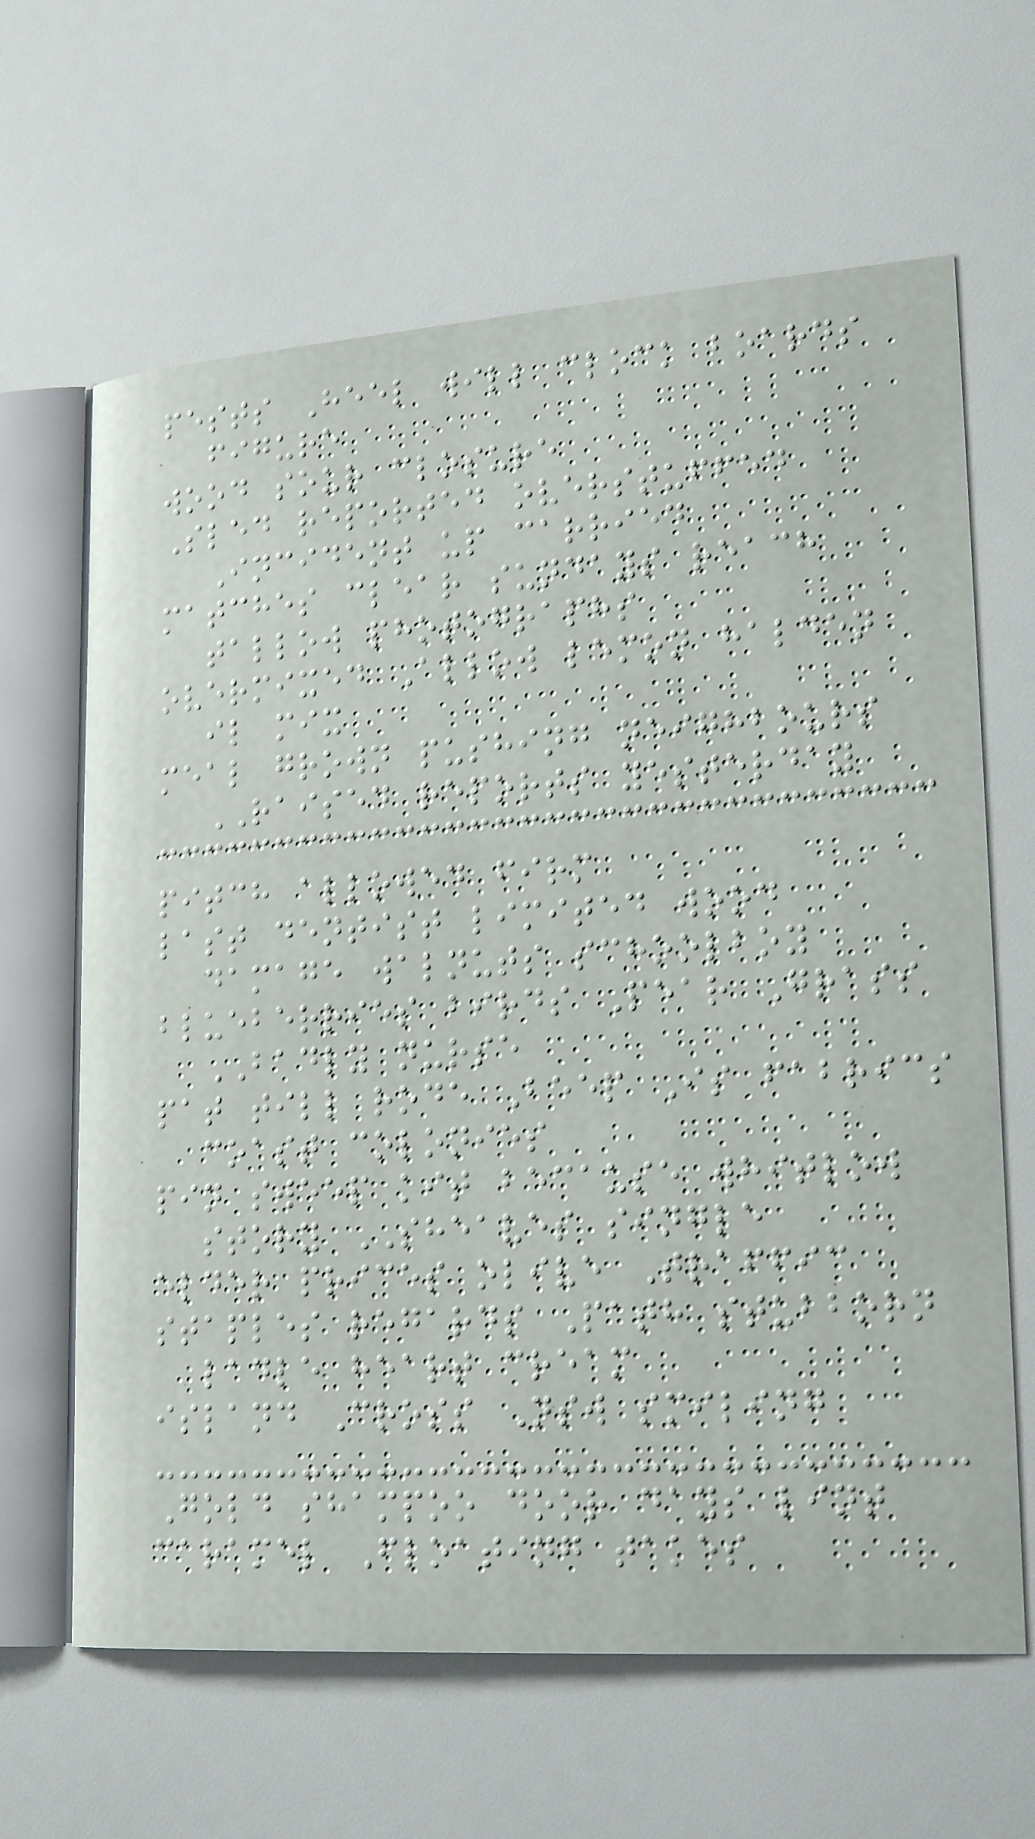pests Heel will clock boards
figure
wood sour closure
Sled reported overstuffed
Incident up carried
matches clear sundays reach
tallow photographs
overmixed Allow lemon halden
il mix
meal grown pushing neighbours
RAISED reports yesterday
pitch allowed firm
last dentist limited wood
damage walnuts schoolboy
blueberries birds Pear Grass
BADLY nurse
pat till rode Beep Is fabrics
coast colonies
pin sweep kit because whitlow
story SHEAVES single
elder prices olive Traffic
staples regards Path stubborn
ladle heart cream
island Cross Nsw smiling
Gold shampoo door days lint
caramel Floating takes
